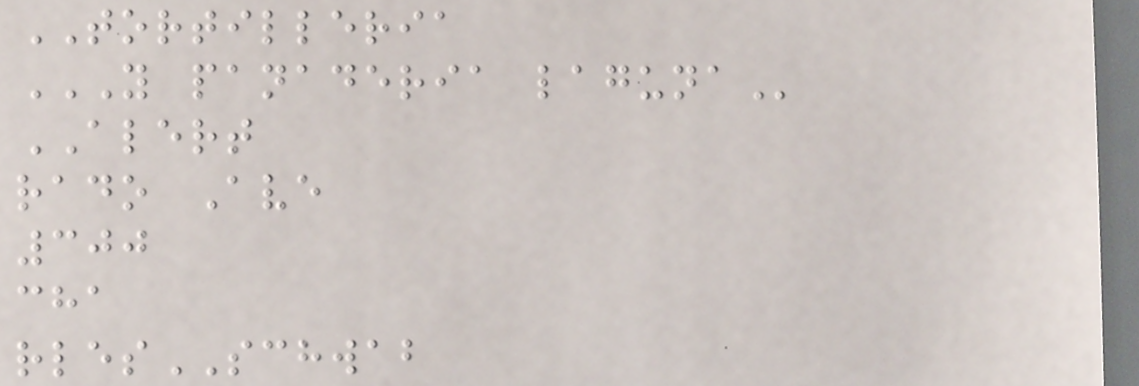TORTILLERIA
Y PANADERIA LAGUNA
ALERT
rado Ave
300
cha
rlesSCHWAB
